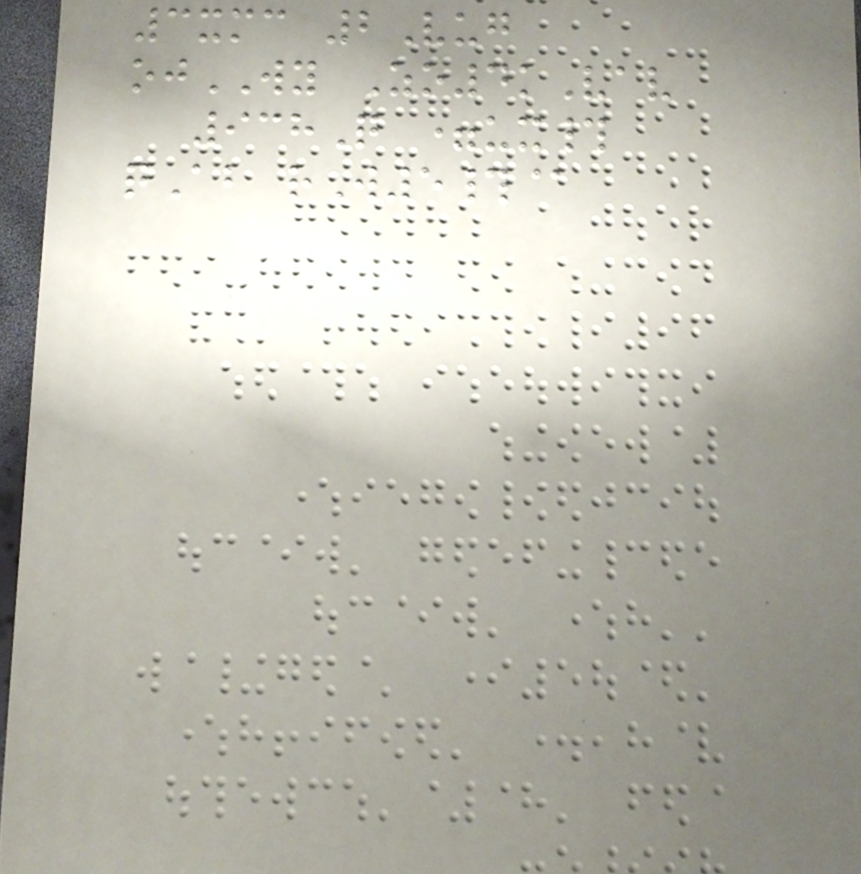3xmc 2Vug
ojWY Zo4kVav
938Q =ux#
qAb rW5#@
